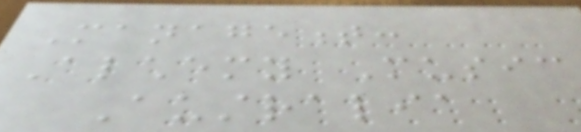Management:
Alchemy Music
Australia
